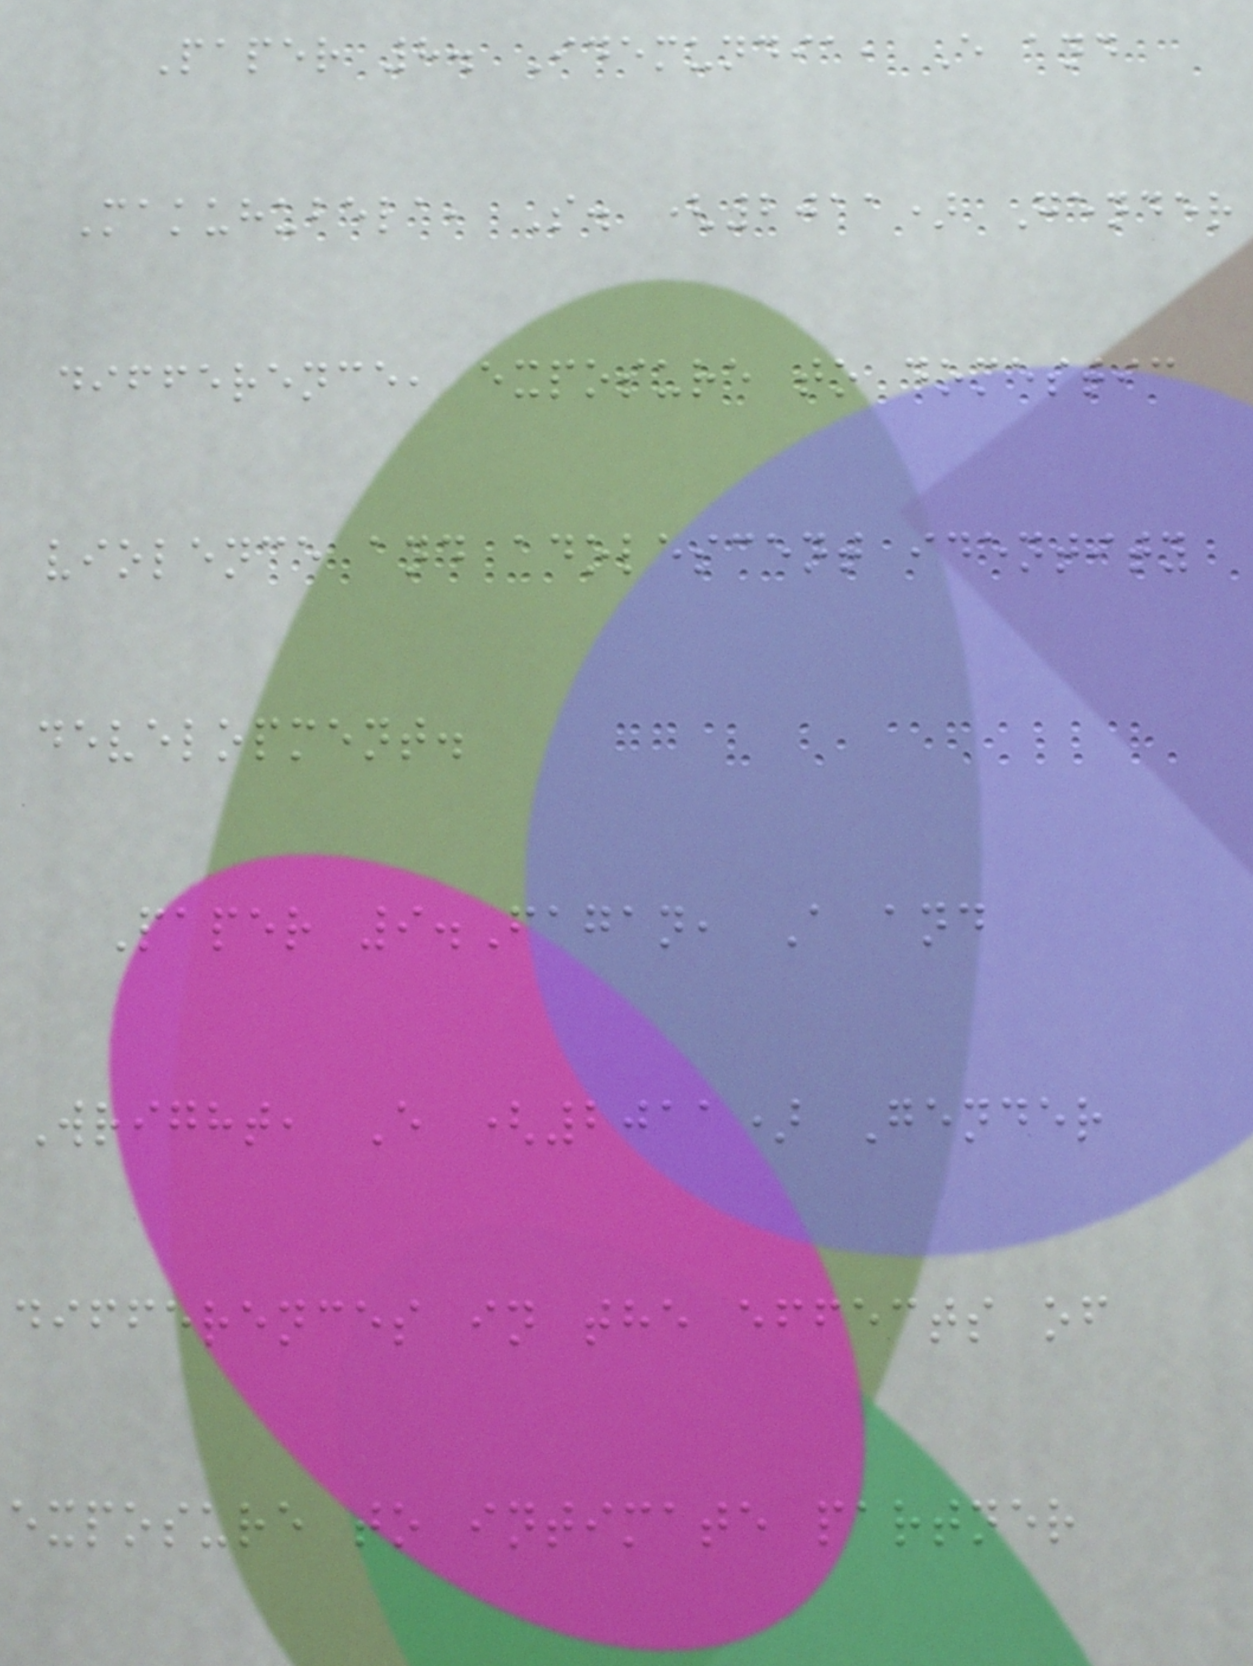Paper 8. Idemundia, E and
Makuhubela, S. (2011) Gender
difference, exposure to domestic
violence and adolescent identity
development.
Paper 9.Fagan, A and
Wright, E (2011) Gender
differences in the effects of
exposure to intimate partner
